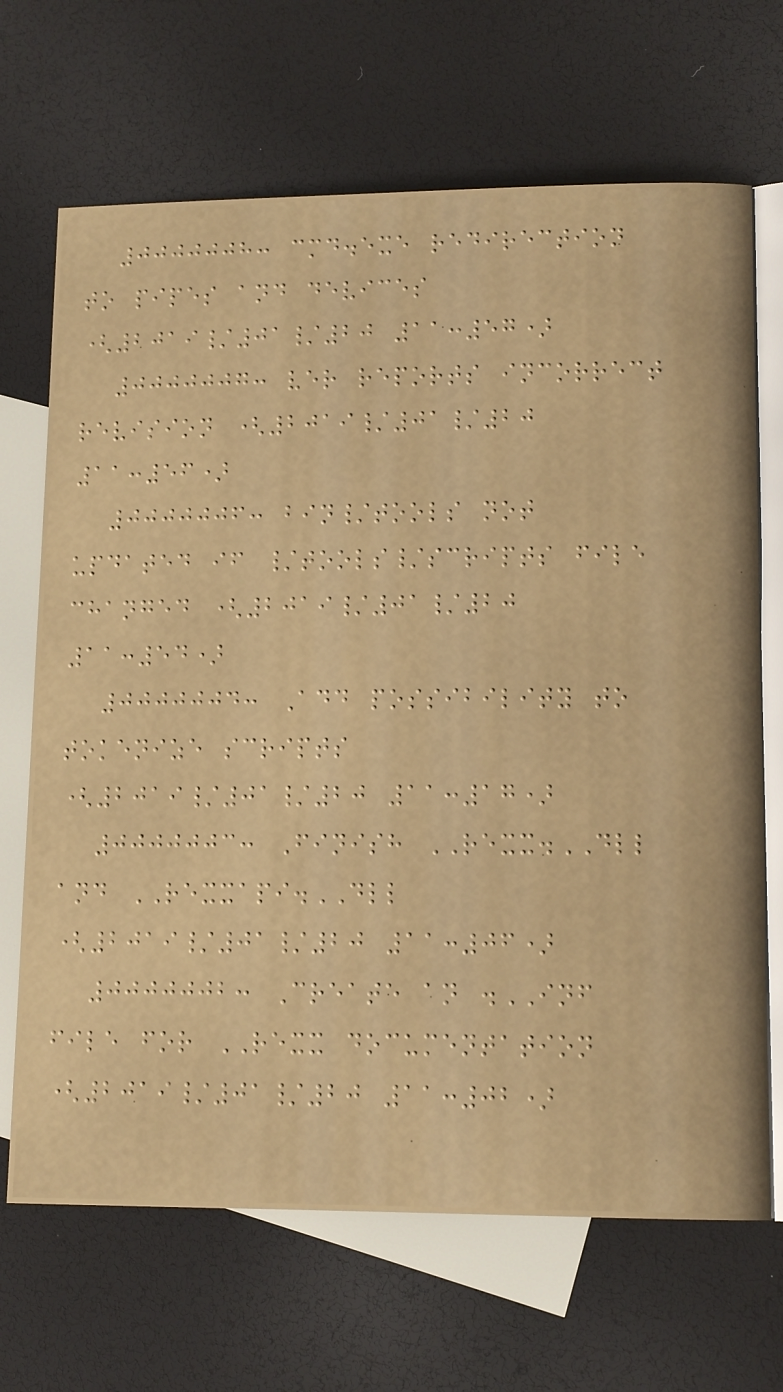0000008: cmd.exe redirection
to pipes and devices
(2019/01/20 11:57)
0000007: ver reports incorrect
revision (2019/01/20
11:56)
0000006: bin/tools not
updated if /tools/scripts file
changed (2019/01/20
11:54)
0000004: Add possibility to
tokenize scripts
(2019/01/20 11:17)
0000003: Finish REXX.DLL
and REXXAPI.DLL
(2019/01/20 11:06)
0000002: Create an .INF
file for REXX documentation
(2019/01/20 11:02)
